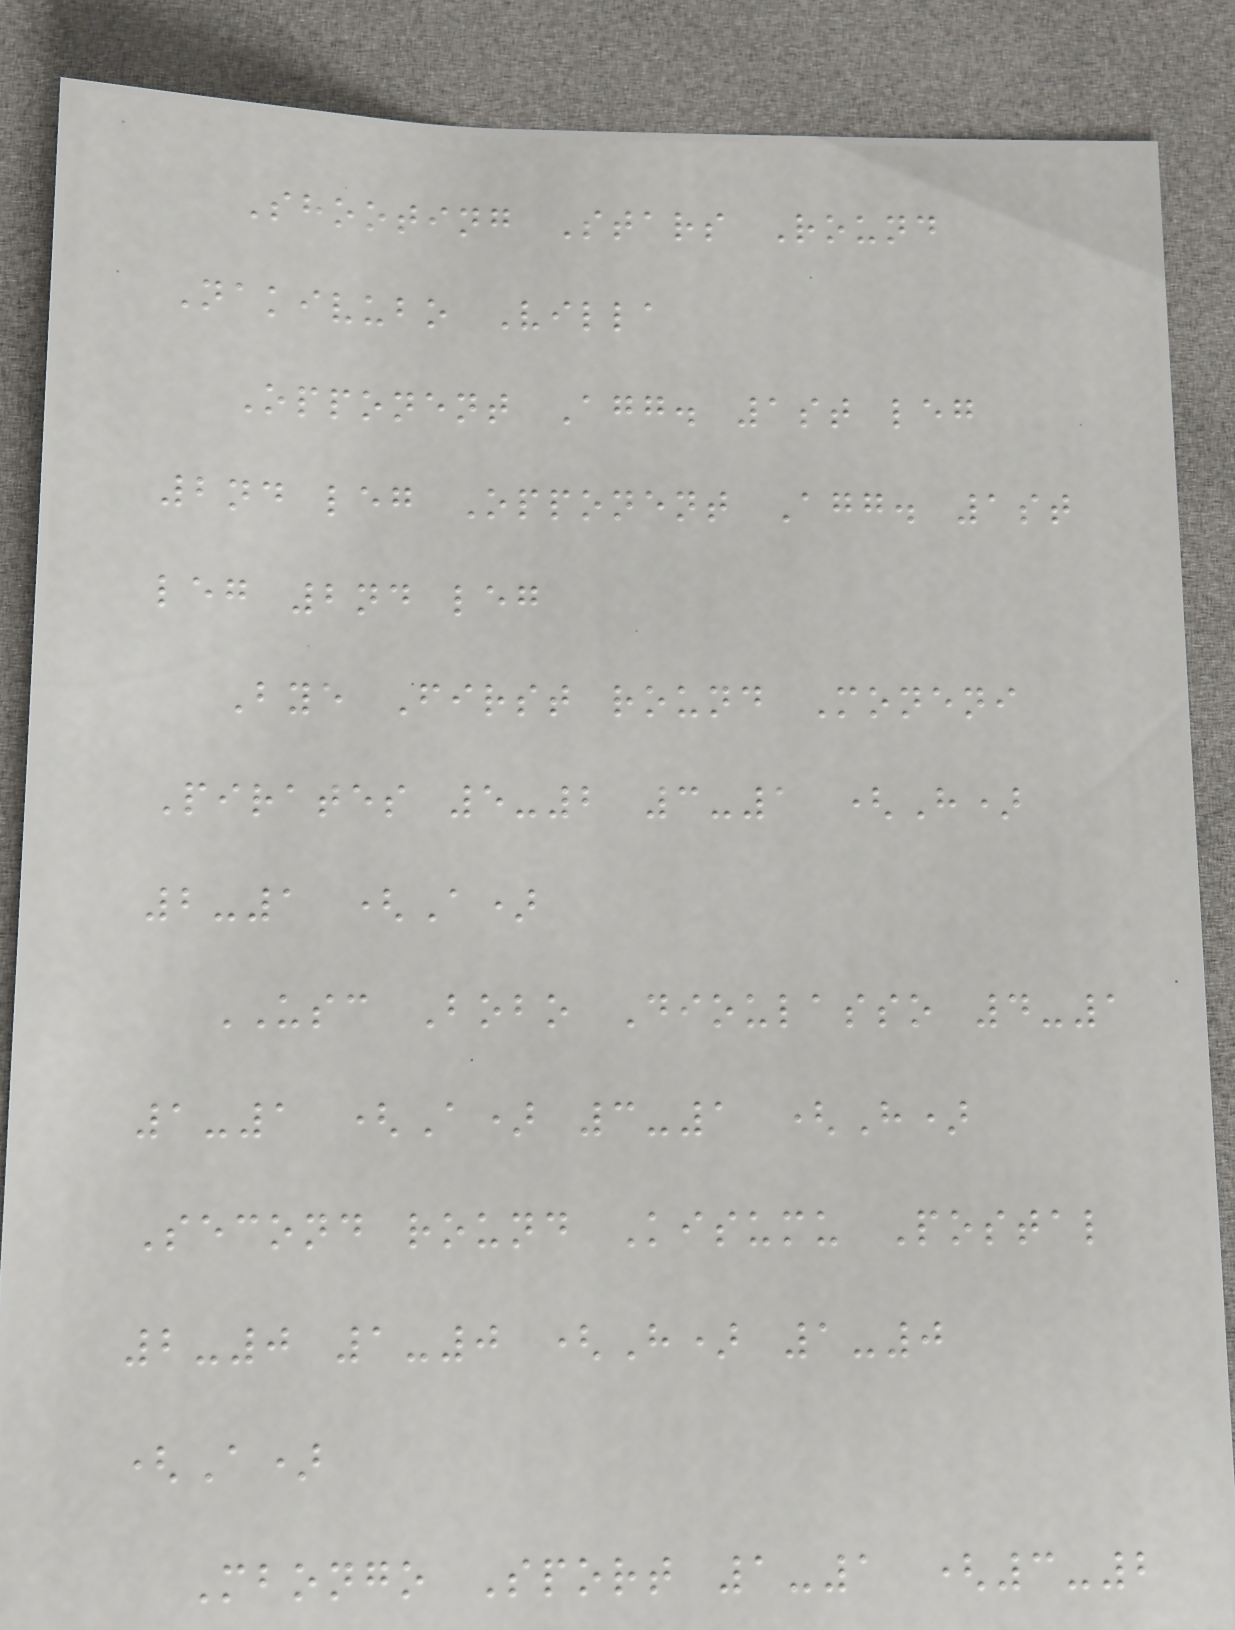Shooting Stars Round
Nakivubo Villa
Opponent Agg. 1st leg
2nd leg Opponent Agg. 1st
leg 2nd leg
Bye First round Moneni
Pirates 5-2 3-1 (H)
2-1 (A)
USC Bobo Dioulasso 4-1
1-1 (A) 3-1 (H)
Second round Kisumu Postal
2-0 1-0 (H) 1-0
(A)
Mbongo Sport 1-1 (3-2
